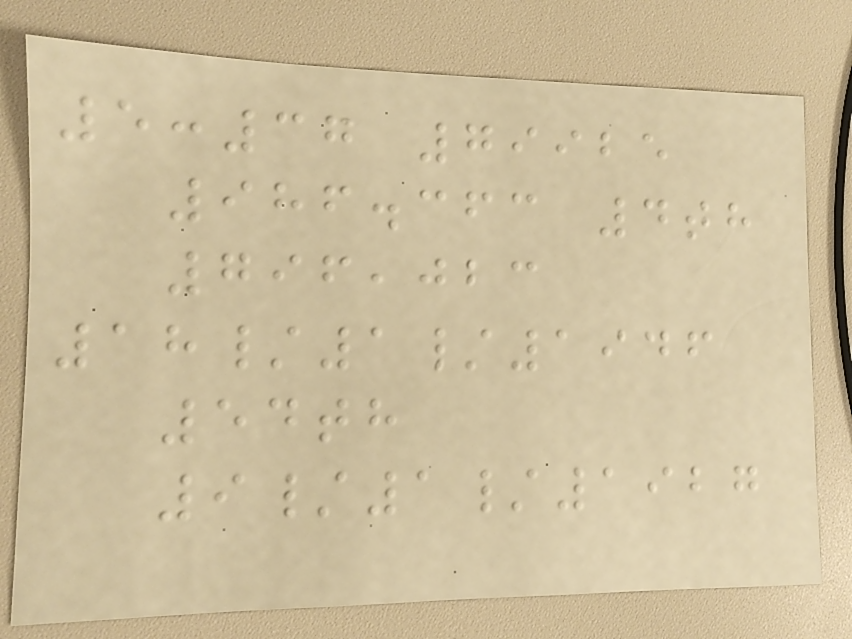5:37 79925
986.363 4th
796,023
18/1/1946
54th
9/1/1927
